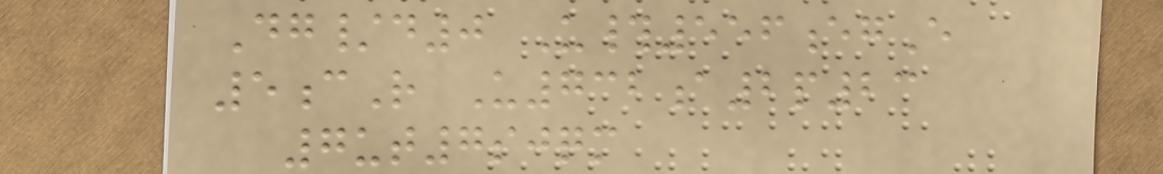Dg/d0 U#556egE
5cR U732a2p23
7ut7sjqm
